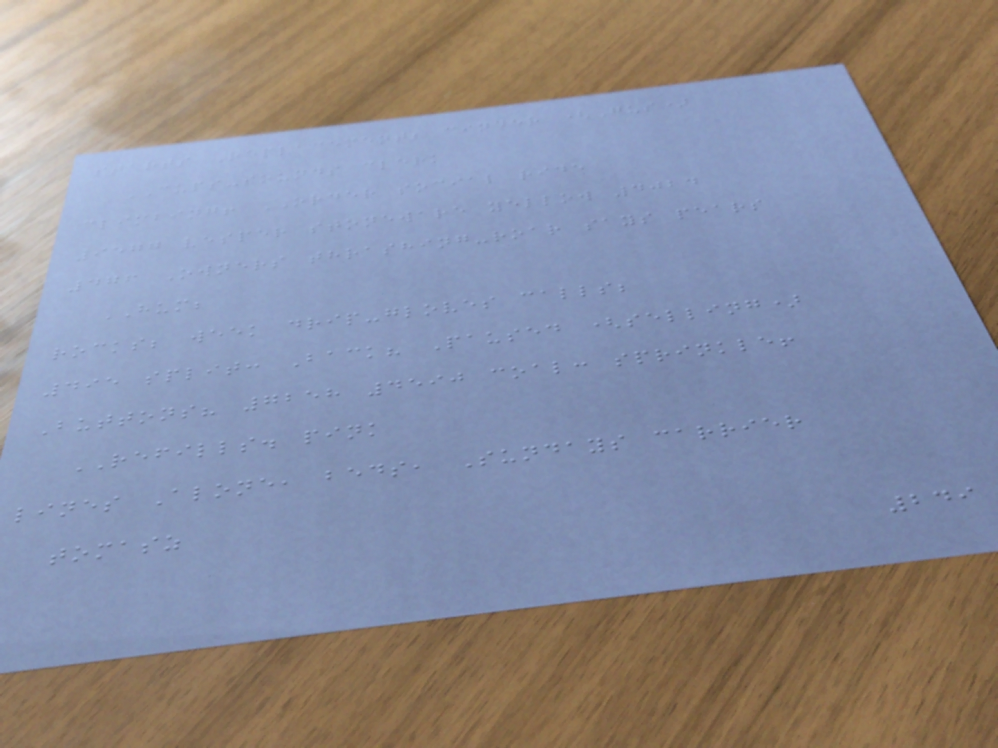starts Replacement; cinder (Gus)
CUPS-sounds clerk
climbing! ORDER social ride
9577 vesper stoneware yellow 4024
476 Owners thrashing-roar says pears
HUM;
rocks; week drip-gloves calls;
495 split: Back? Paused (selling)
Buttons? 7258 4590 coal: sprinkle!
REFILLS. pink
lines Alone, beds, Sundays carrier
tomasz
249
